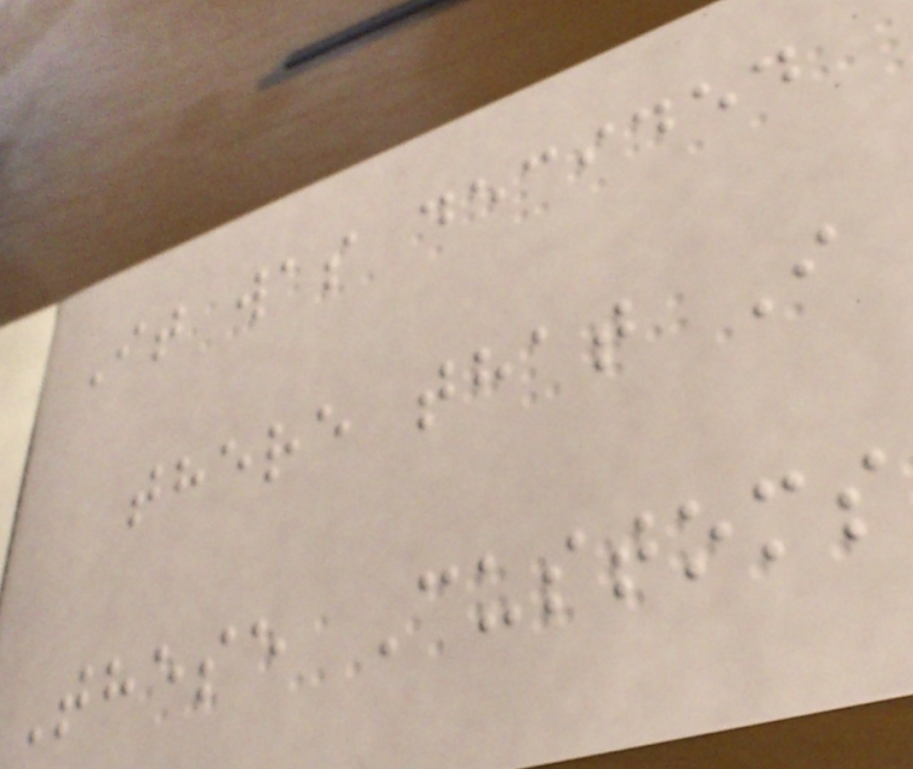It was decided
there that I
These Customs
